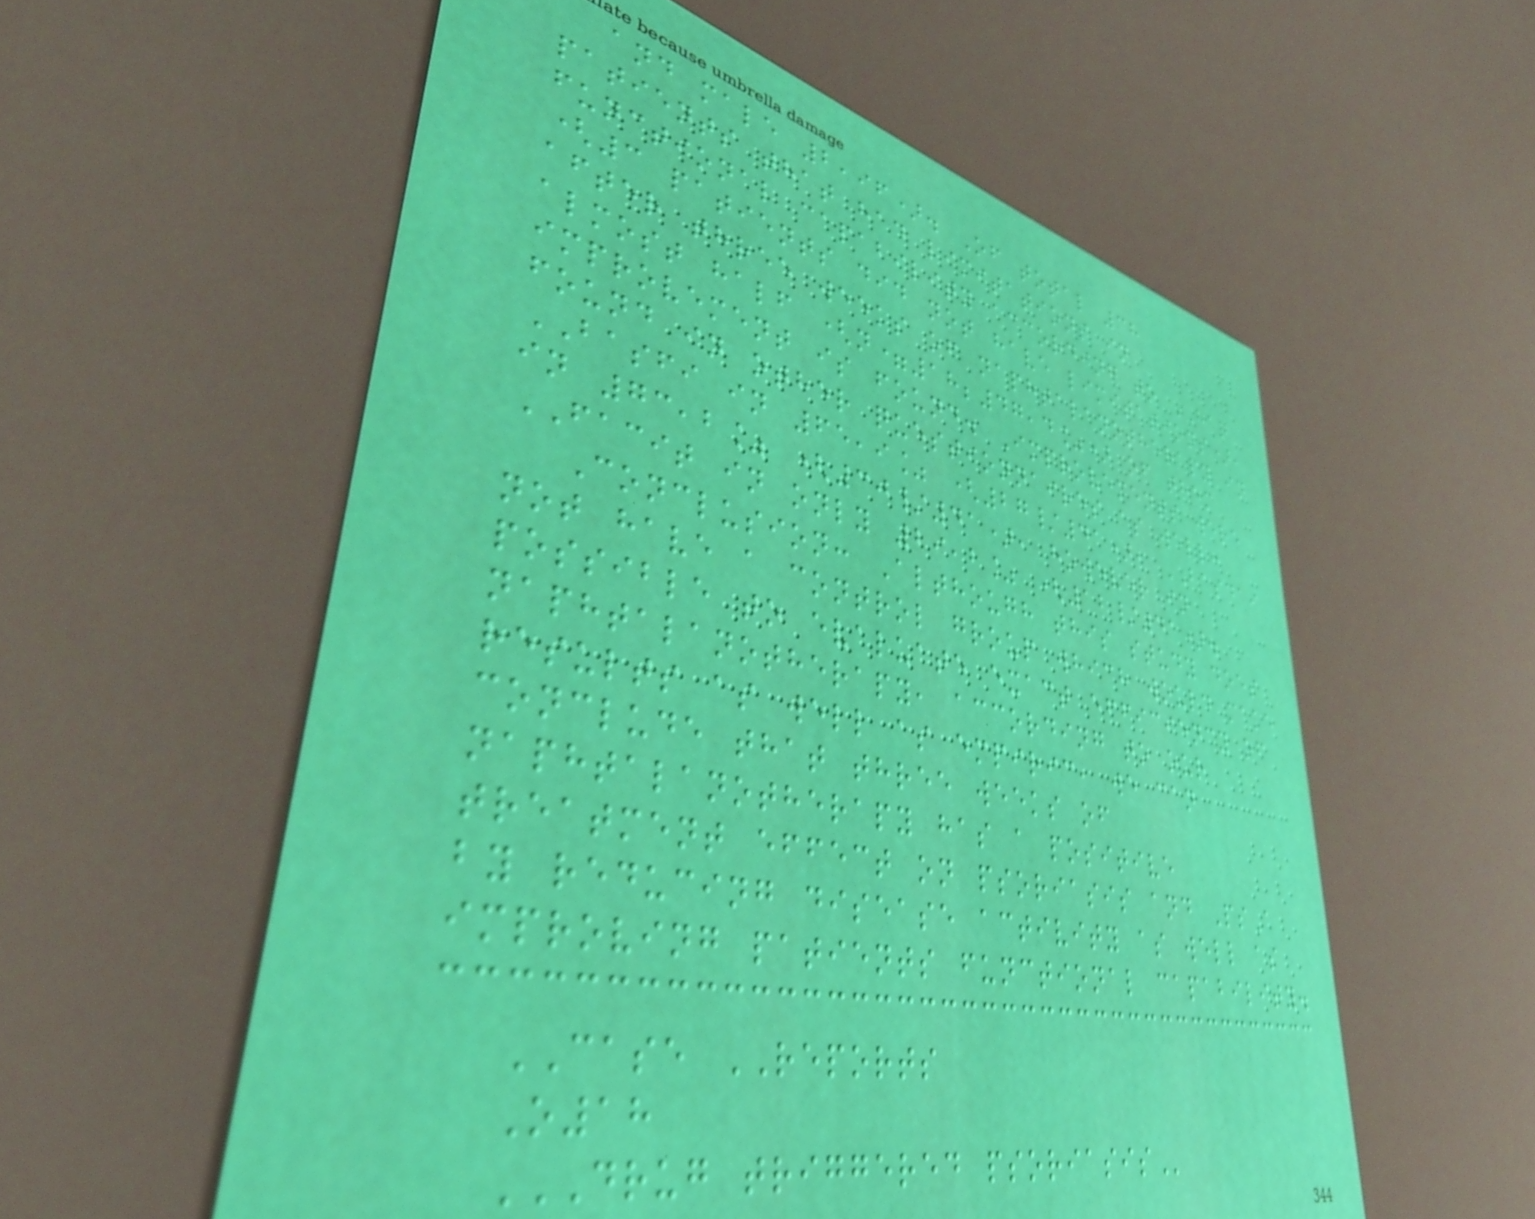and male 2,96). Of total 38
patients that had limitations in
functional capability according to HAQ
(3 patients did not have limitations),
after three weeks of naphtalanotherapy in
almost half (n=18;47,4%) of them
improvement is found. Improvements were
found in other questionnaires as well:
BASFI in 65,9% (27/41), BASDAI
in 73,2% (30/41), however in
FACIT in only 29,2% (12/41).
Conclusion: Although this study does
not have a control group which would make
possible to evaluate exact efficiency of
naphtalanotherapy, according to our
results as well as empiric, we can
conclude that three weeks of
naphtalanotherapy has a positive
treatment effect on psoriasis and PsA
by reducing disease activity as well as
improving patients functional capability.
CASE REPORTS
O18
DRUG TRIGGERED PSORIASIS
